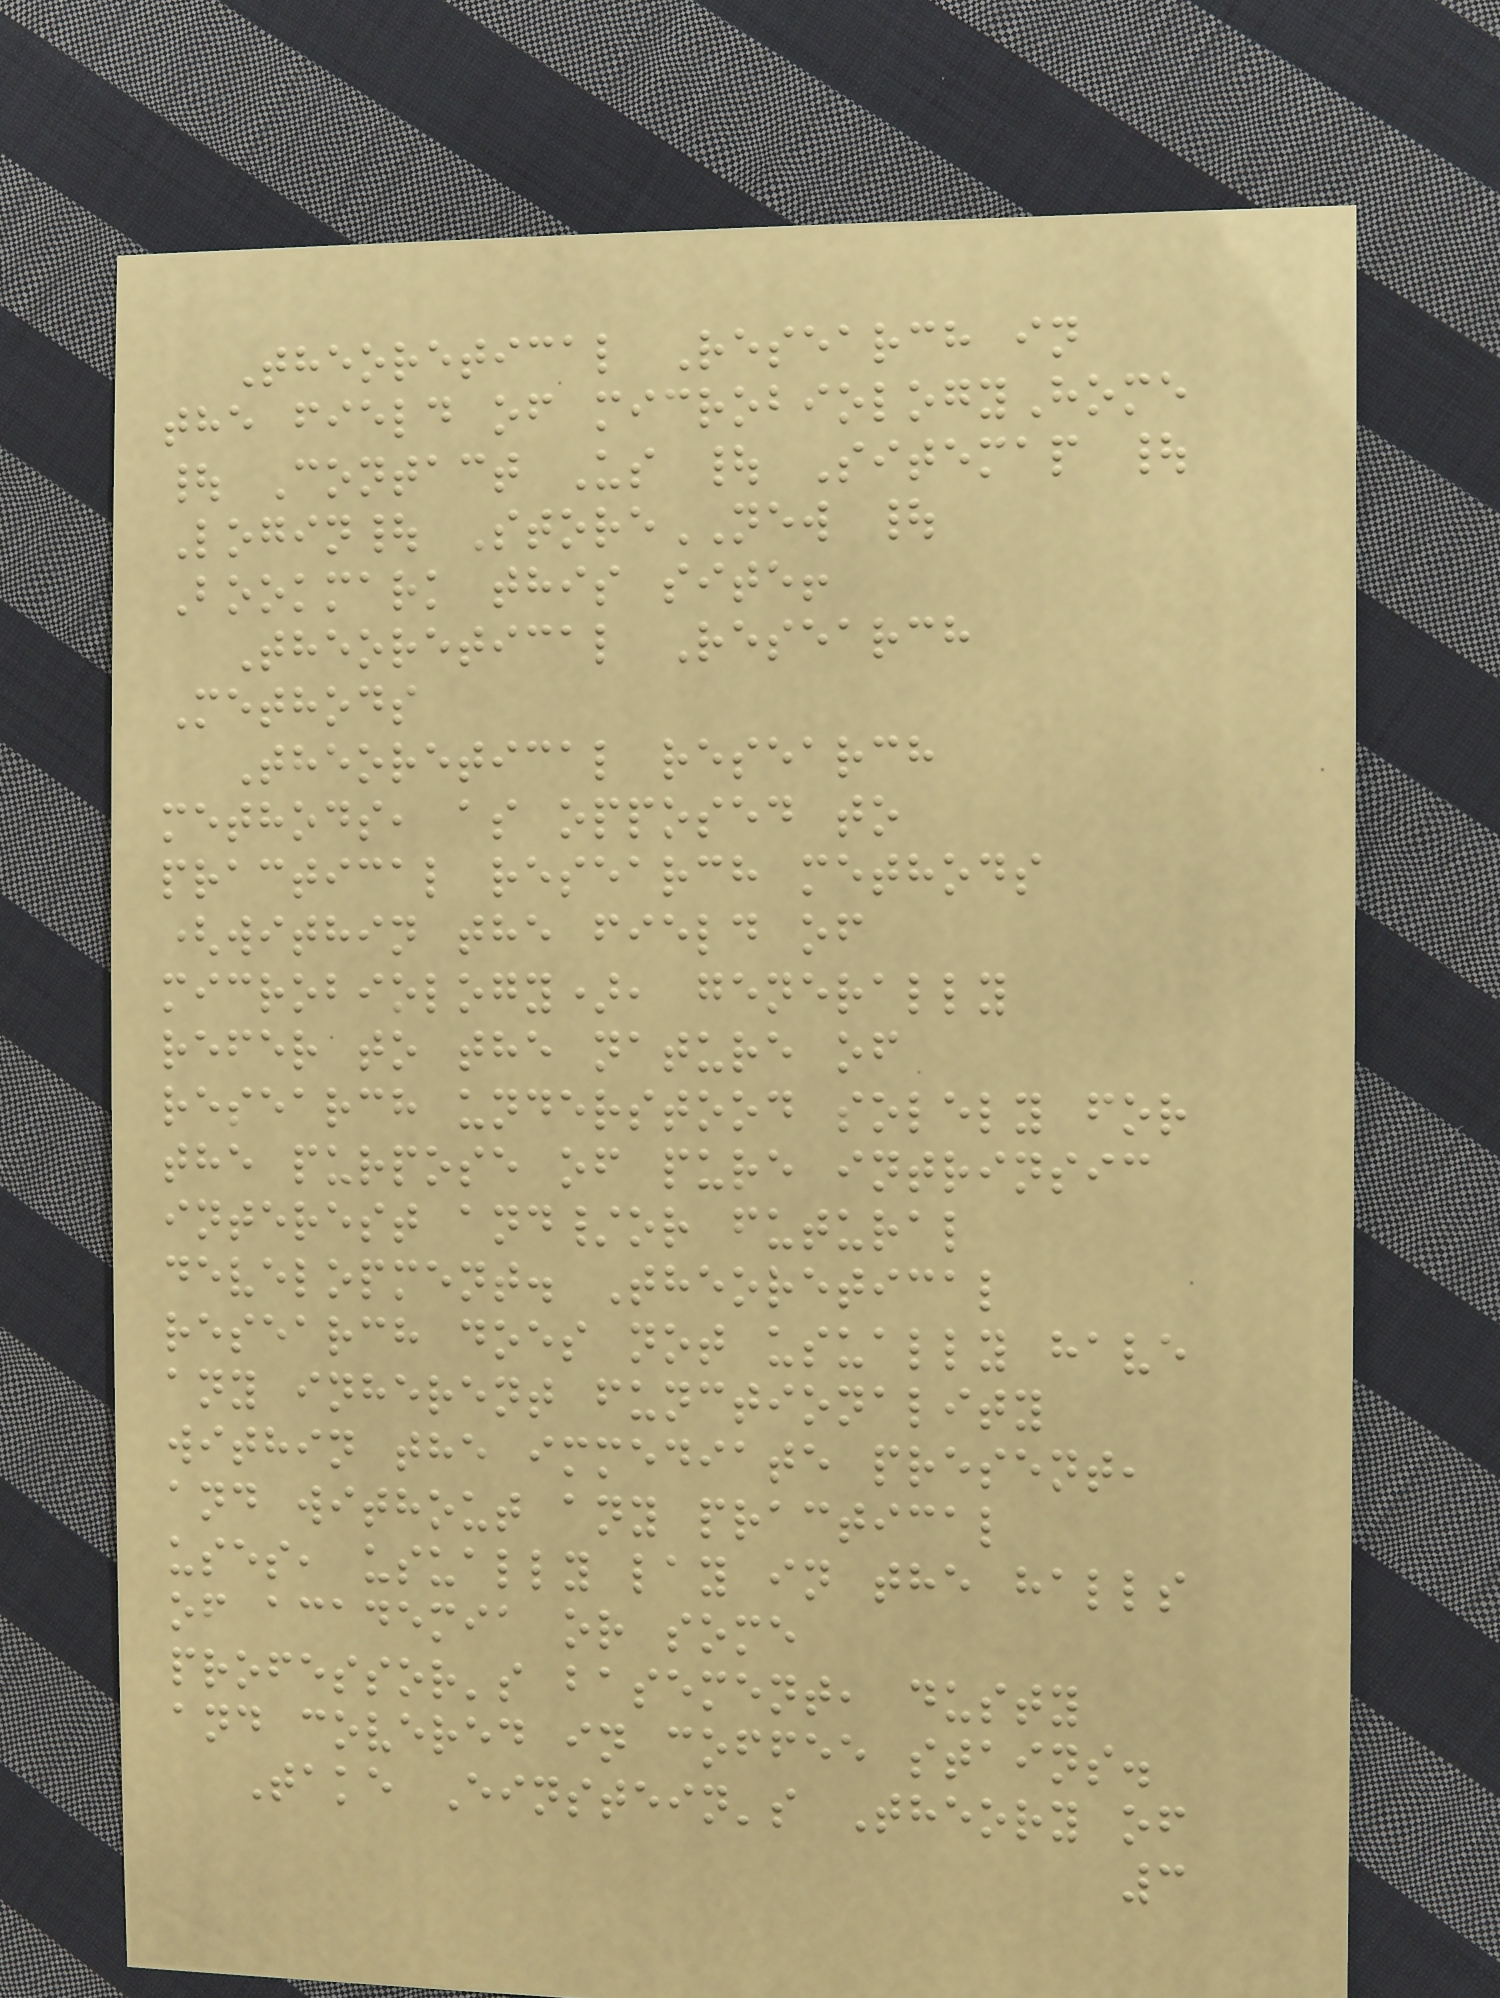Theoretical Research in
the field of microbiologyHome
| Contact Us | Sitemap |
Login| StoreNEW |
Bookmark this site!
Theoretical Research
Methods
Theoretical research
methods, as opposed to
practical research methods
(within the field of
microbiology), generally
refer to the nature of
research understood solely for
the purpose of pure intrinsic
interest and/or futural
development. Theoretical
research does not usually have
any inherent functionality
within the immediate present,
and without any practical
uses, usually lay in the halls
of academia or some
professor's basement, dusty
and covered in coffee stains.
Take Einstein's Theory of
3
